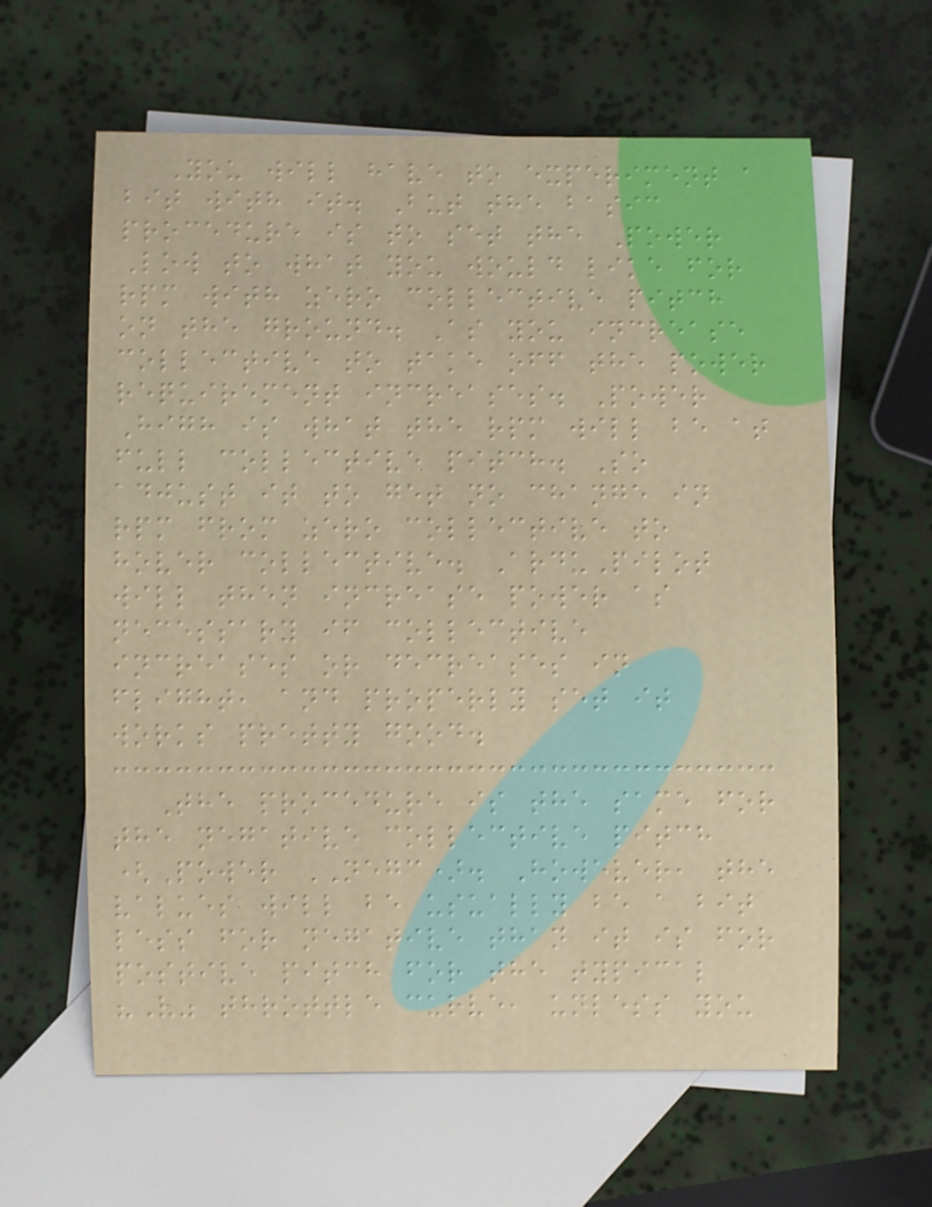You will have to experiment a
bit with it. But the basic
procedure is to set the Power
Low to what you would like for
rpm with zero collective pitch
on the ground. As you increase
collective to take off the power
requirement increases. Power
High is what the rpm will be at
full collective pitch. So
adjust it to get no change in
rpm from zero collective to
hover collective. ArduPilot
will then increase power as
necessary if collective
increases or decreases in
flight, and properly set it
works pretty good.
The procedure is the same for
the negative collective pitch
(Power NEGC). However, the
values will be usually be a bit
less for negative than it is for
postive pitch for the typical
"V" throttle curve, unless you
